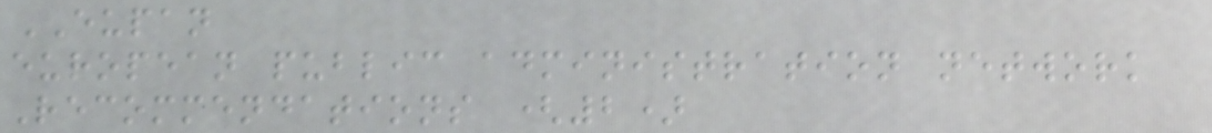EUPAN
european public administration network
Recommendations (2)
